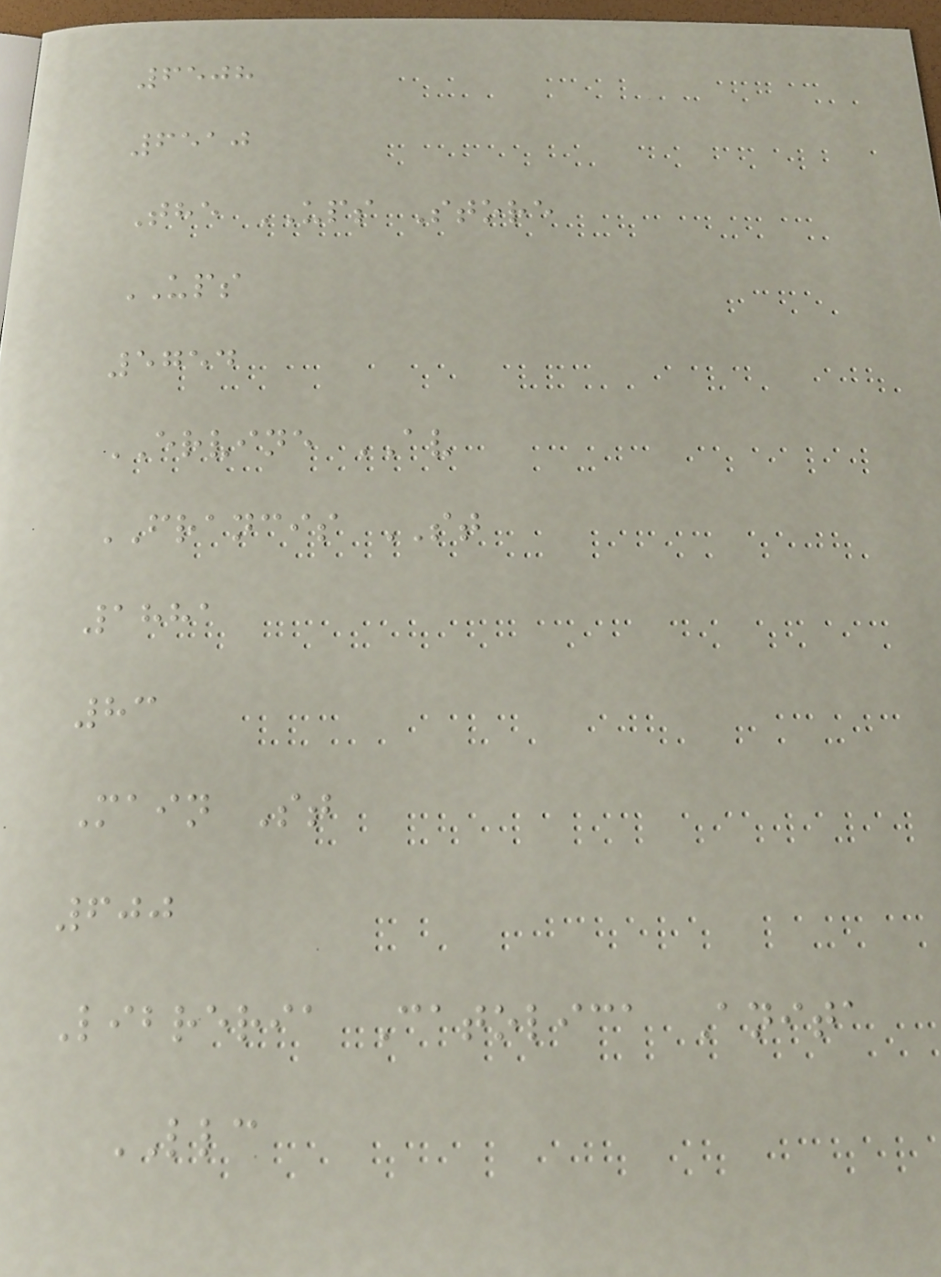6508
6510
The UPS Store
UPS
5754
ERVINE AV
FRANCIS ST
1881
83
Main St
600
Libreria Catolica Anita
LLC
